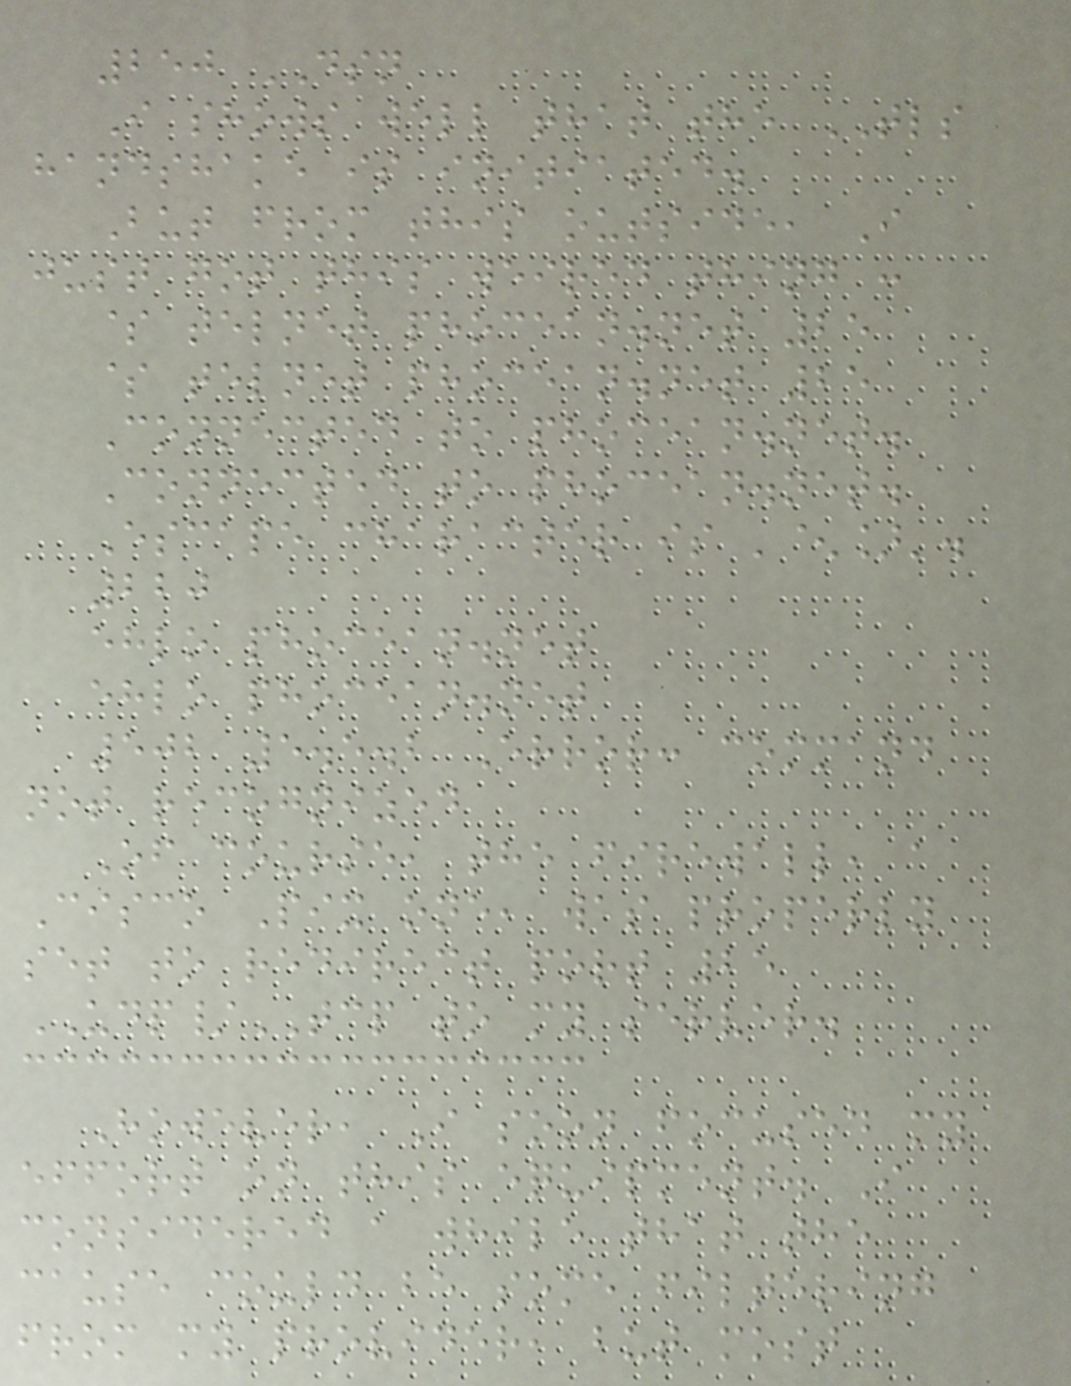250 DSN
I shows well that the TLS
handshake is initiated.
But from this outside, I
just got this weired thing :
$ telnet phocean.net 25
$ telnet phocean.net 25
Connected to phocean.net.
Connected to phocean.net.
Escape character is '^]'.
220
ehlo phocean.net
ehlo phocean.net
502 5.5.2 Error: command
not recognized
Of course, the firewall, a
Cisco Pix one, was properly
set to redirect port 25
UDP/TCP to my server.
However, I soon focused my
effort on this equipment. I
considered a while that the
cause could be some filtering
from my provider, but most
